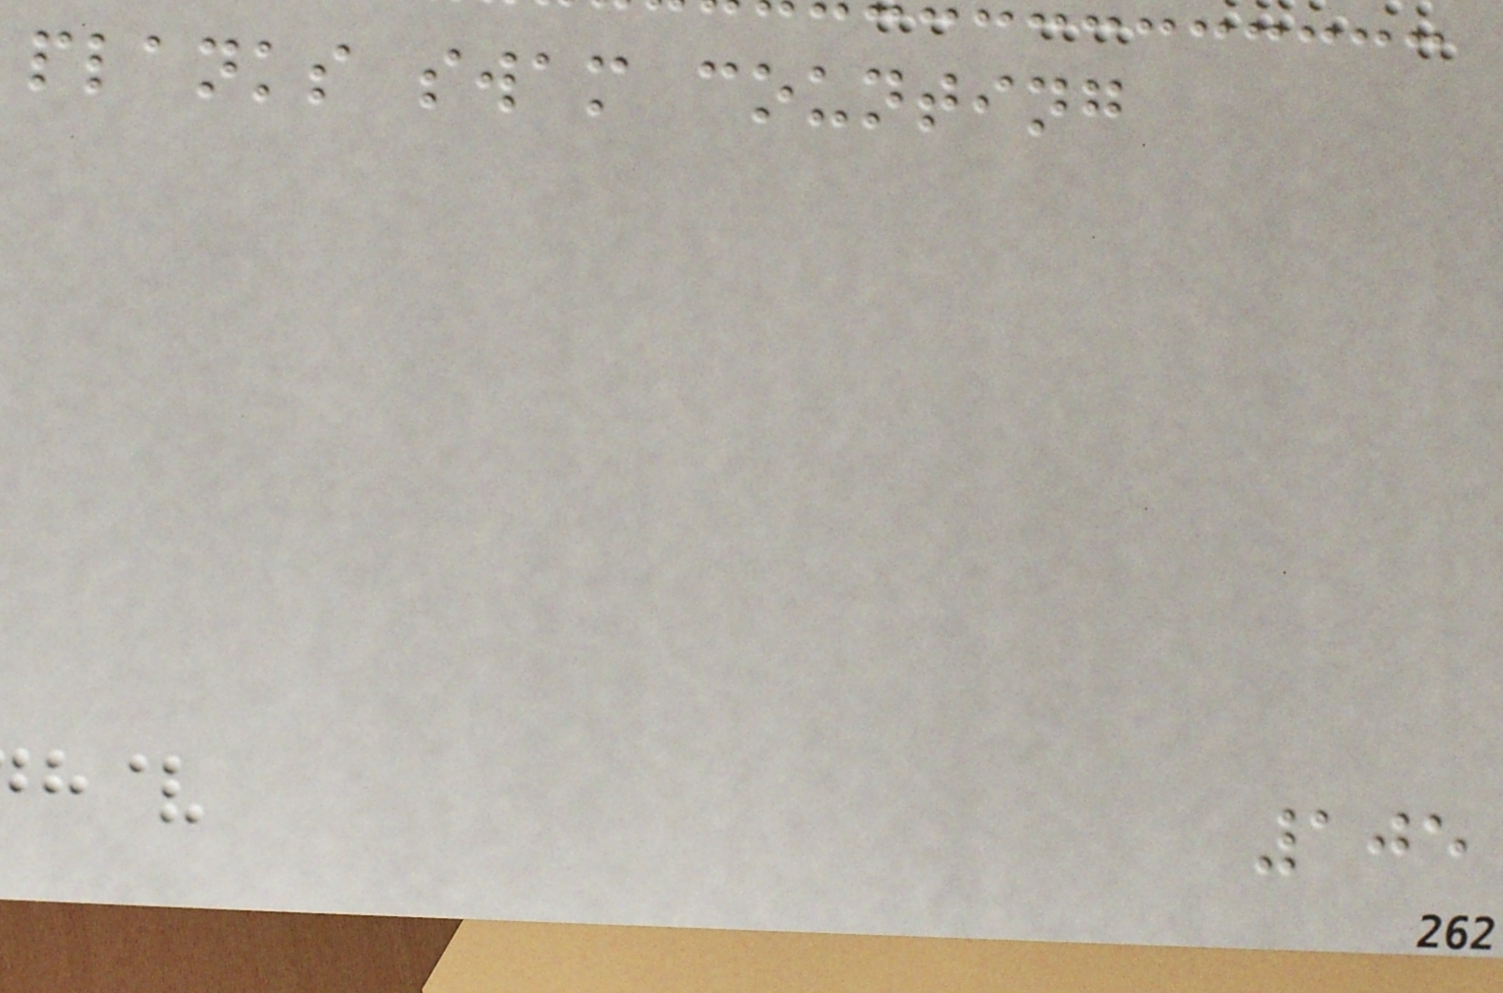planks swam counting
105
